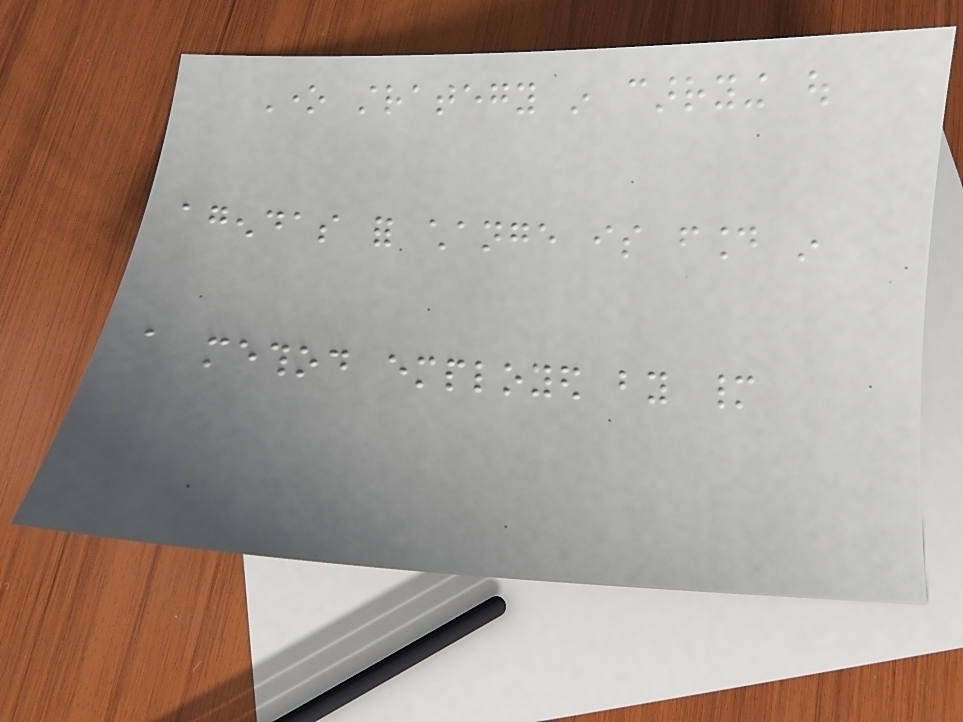One strategy in carrying out
agendas for change is found in
a method employed by many
